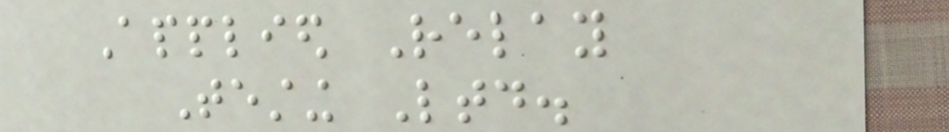Applied Relay
Testing Ltd.
